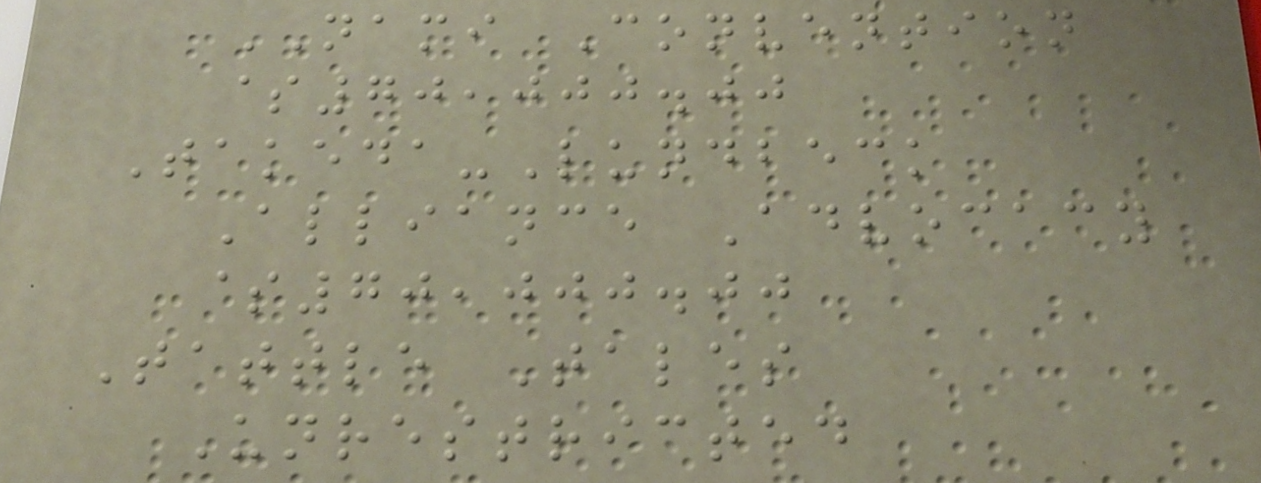NAMI Convention
$70,000.00
Takeda-Lundbeck
Alliance Advocacy
$70,000.00
Tattle Tales
Unrestricted
